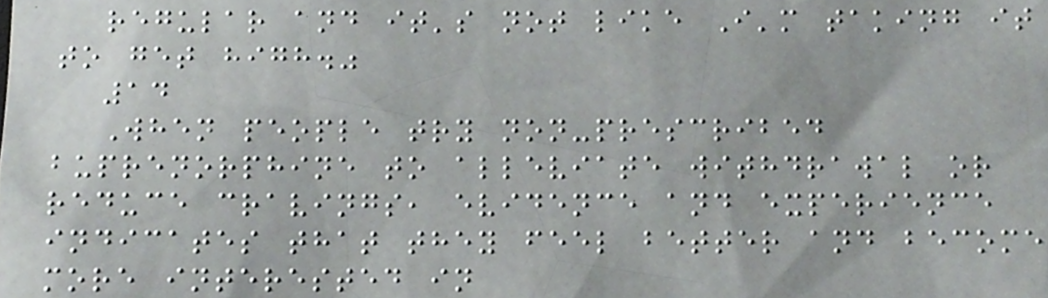regular and it's not like I'm taking it
to get high."
14
When people try non-prescribed
buprenorphine to alleviate withdrawal or
reduce cravings, evidence and experience
indicates that they feel better and become
more interested in
